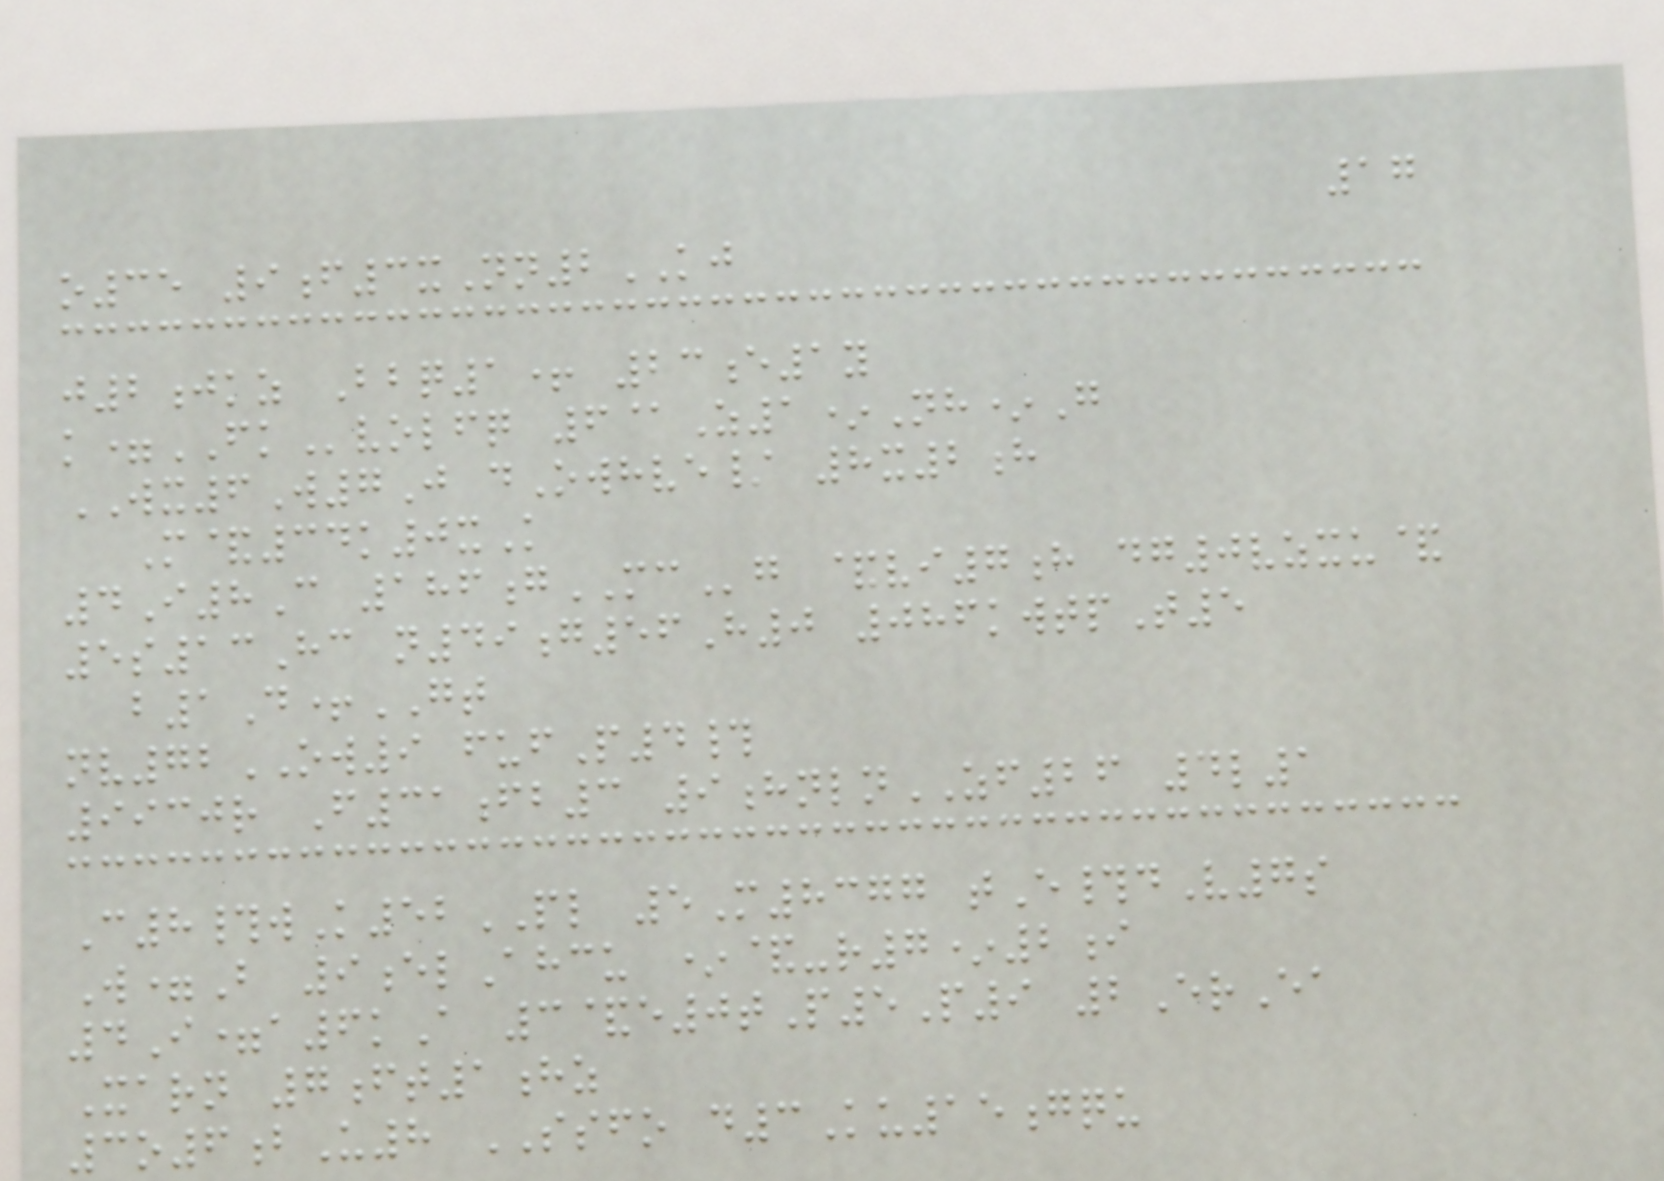17
o35 9f3xNn2KJ
j2jkz Bbq1+ 23e1y
k=FKvolfq 6@Z1*Nh*G
WX6W7J dOwhve/ 8x2h
M&34k0xK
4I8C 186gMCg &vi7h dg0vzxu&
5s13Hc n49g56H0 086kwtpT5
b1D+GT
nv72OW9 fufP4#
9930r F31fb3 9hnlnZF26 4l1
C8#wK52PL 5M8377 tE#dV7s
W=B 9elAhcu *&-r7*2i
4I=a6kA 3&e0tP5P9 2ErEa
Xarn 7ft1hz
3o6bU8 SSFO d3Ku15gqu
